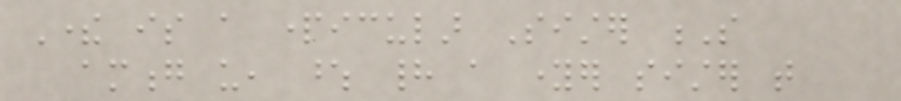There is a particular Sister S
among us, whose had a younger sister that
